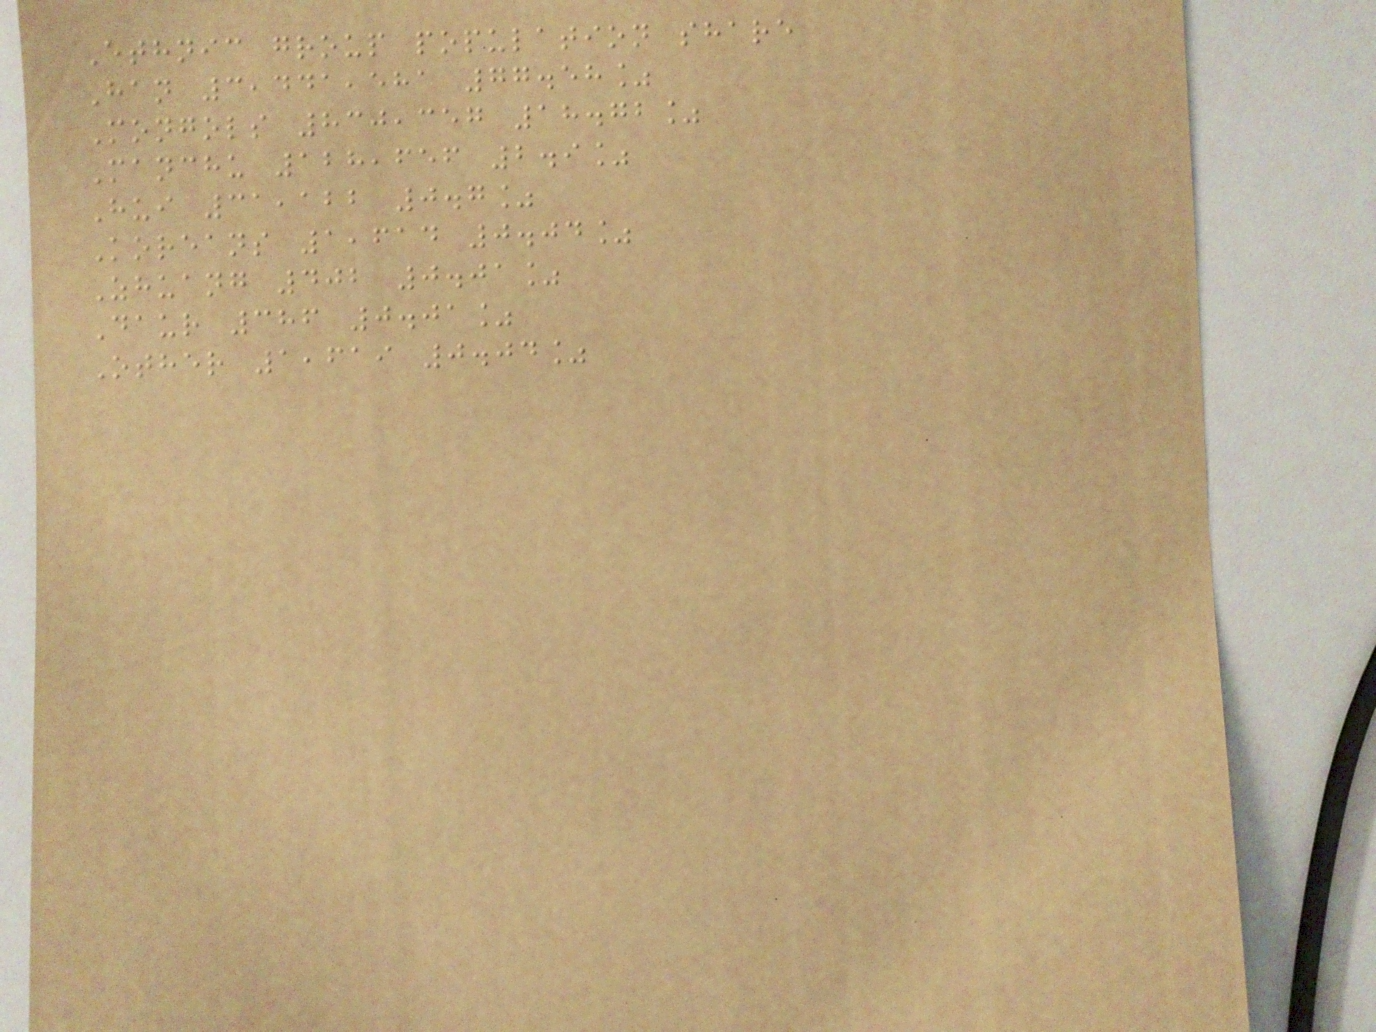Ethnic group population share
Han 3,441,581 77.58%
Mongols 830,357 18.72%
Manchu 128,656 2.9%
Hui 31,122 0.7%
Koreans 1,614 0.04%
Zhuang 402 0.01%
Daur 386 0.01%
Other 1,619 0.04%
